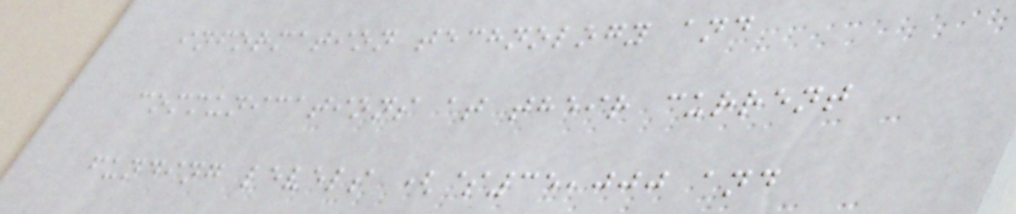information technology and
communications at their current
funding levels ($35,000 and
